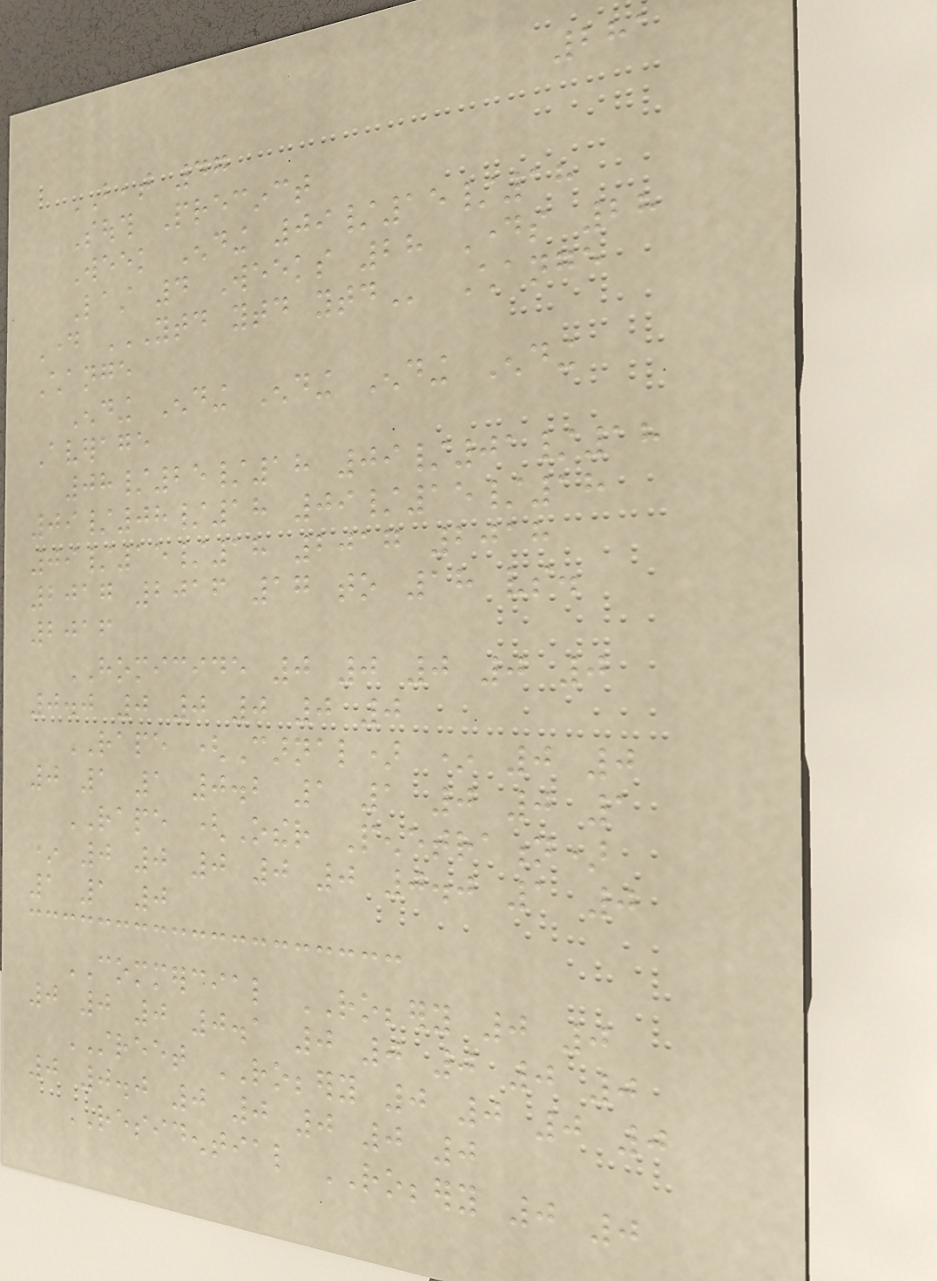281
BEAT 47
South Precinct
Week Ending 09/15/18
Last 4 Weeks 28 Days 28
Day YTD YTD YTD Change
Change
Ending Ending Ending Ending Ending
Average
08/25/18 09/01/18
09/08/18 09/15/18
09/15/18 2017 2018
2017 2016 17 to 18 vs.
2016
HOMICIDE 0 0 0 0 0
0.0 0 0 0 0 0
RAPE (Carnal) * 0 0
0 1 1 0.2 1 1 0 0 1
RAPE (Other Penetration)
* 0 0 0 0 0 0.0 1 0
1 1 0
COMMERCIAL ROBBERY 0 0
0 0 0 0.1 0 0 0 0 0
STREET ROBBERY 0 0 0 0
0 0.0 0 0 0 0 0
RESIDENTIAL ROBBERY 0 0
